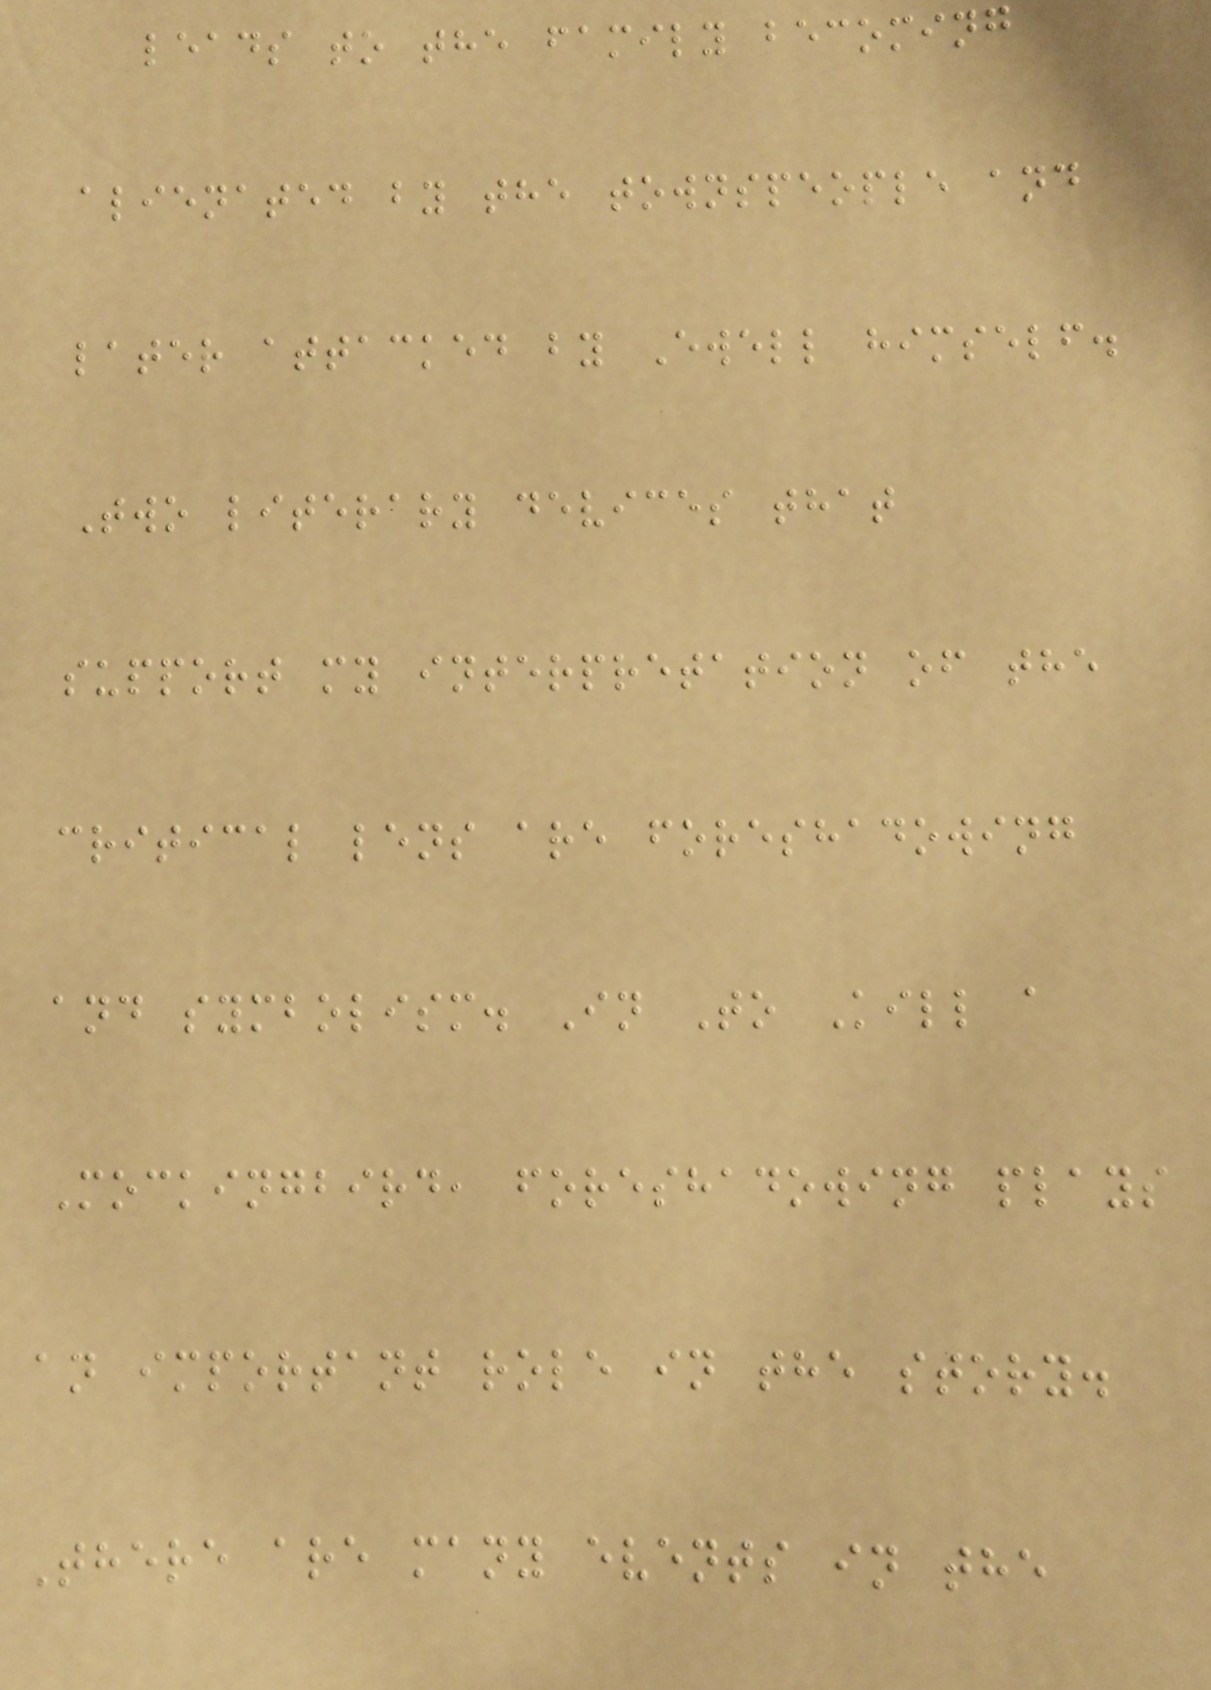leads to the family becoming
alienated by the townspeople and
later attacked by Ewell himself.
Two literary devices that
support my interpretation of the
critical lens are foreshadowing
and symbolism. In To Kill a
Mockingbird, foreshadowing plays
an important role in the story.
There are many events in the
